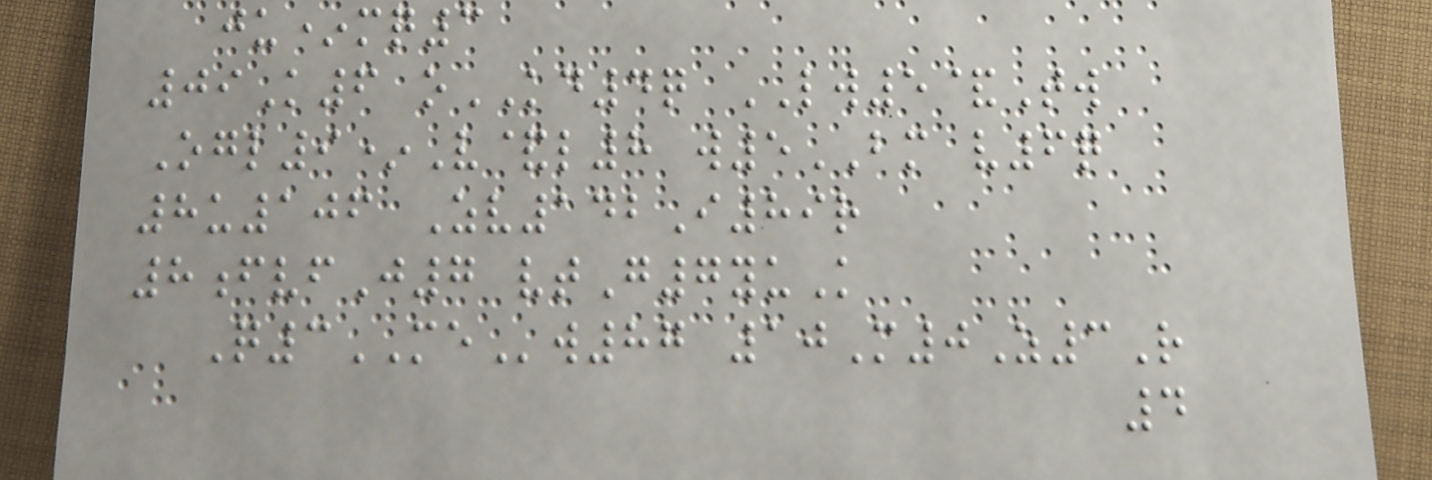ju*mq3
09K6 oKD4q LW5&Tw
Ogl9*V&l8 w5BM v6q
8u106 Zv142I89r
8fvfJ7 vtG7yuK
Q3MEw87 10M0Z3R
4
